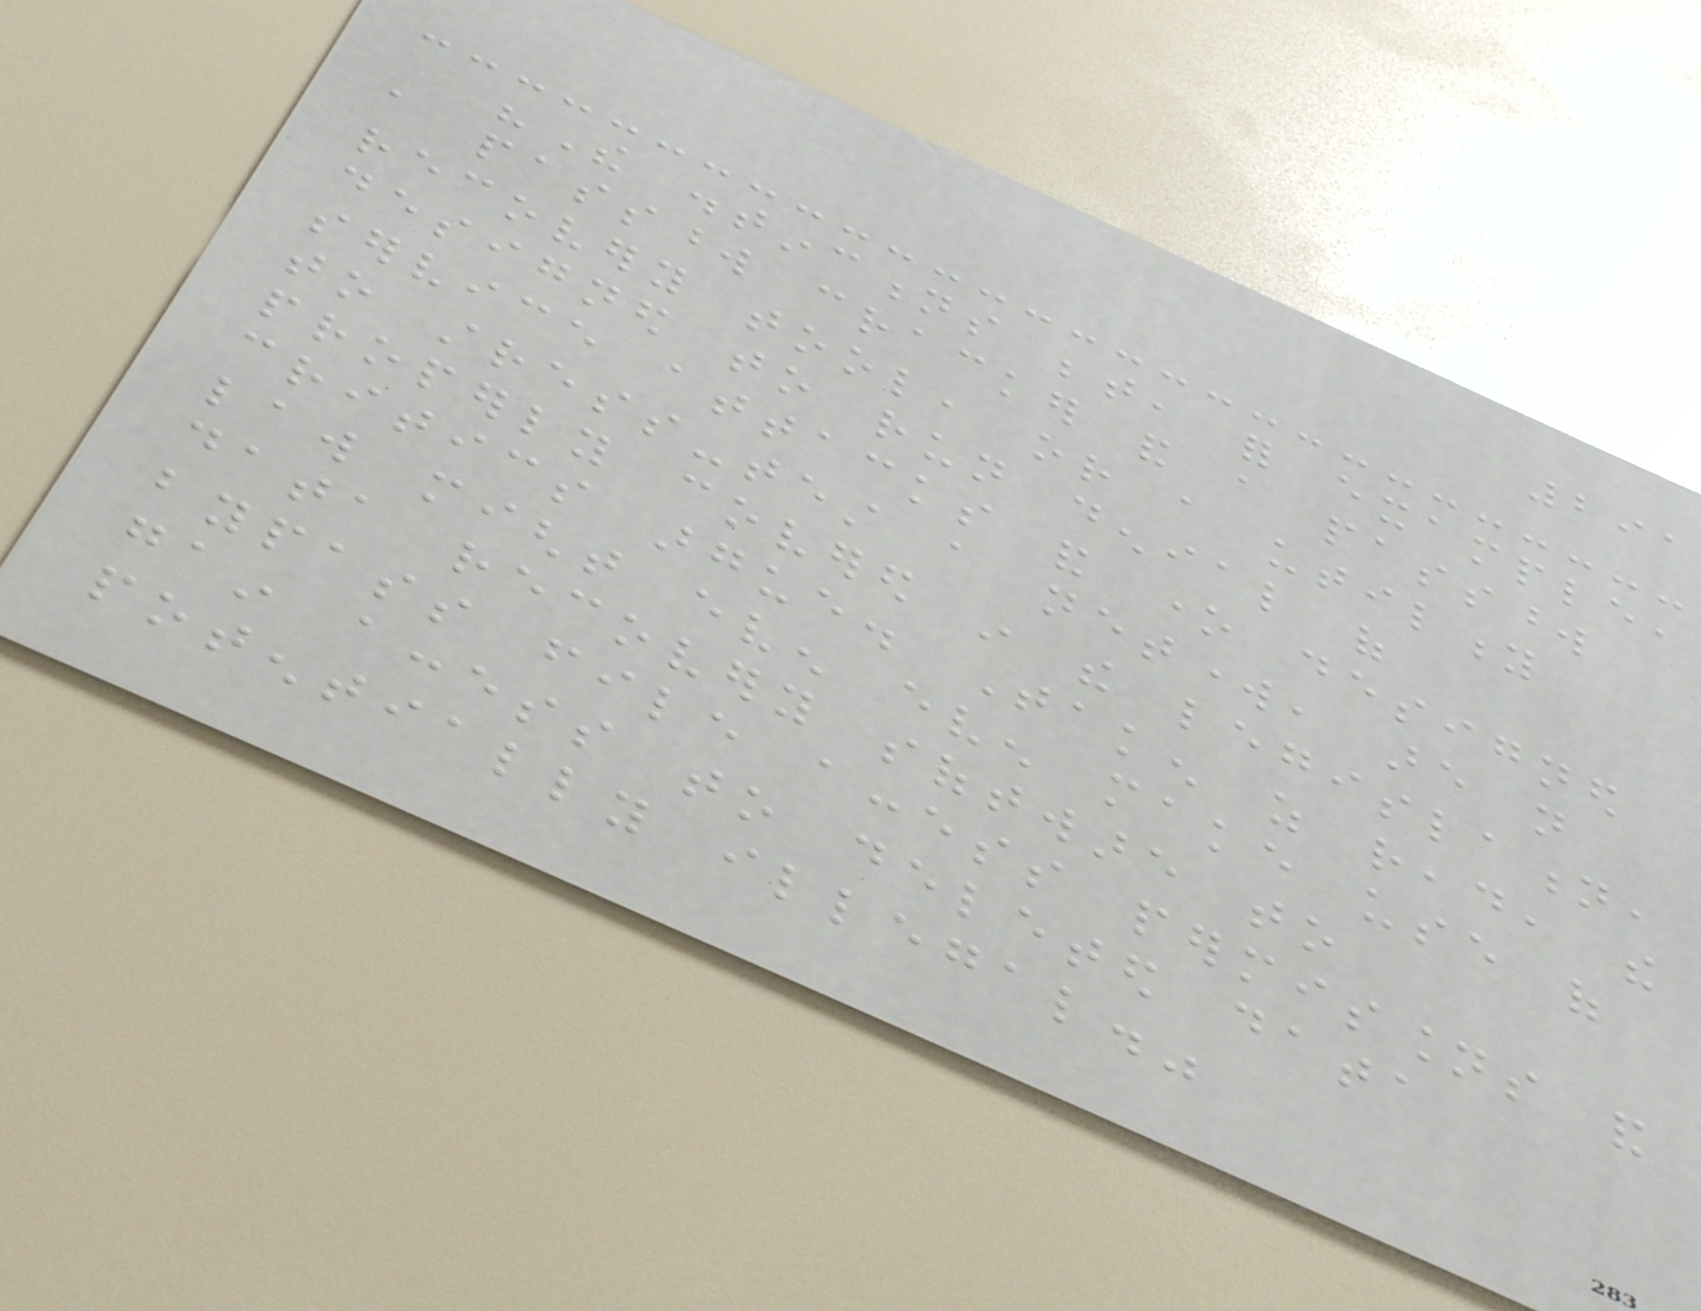291
"The distinctions between, for example,
a password cracker and a password
recovery tool, or a utility
designed to run denial of
service attacks and one designed
to stress-test a network, are not
properly covered in the legislation,
critics argue. Taken as read, the
law might even even make use of
data recovery software to
bypass file access permissions and
gain access to deleted data
potentially illegal."
